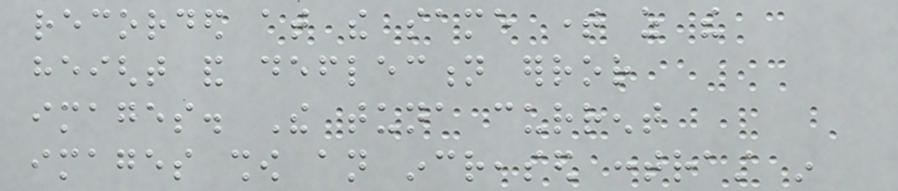recorded at the same time as the
height and deflection error
images. The tuna current
images show an increased contrast in
